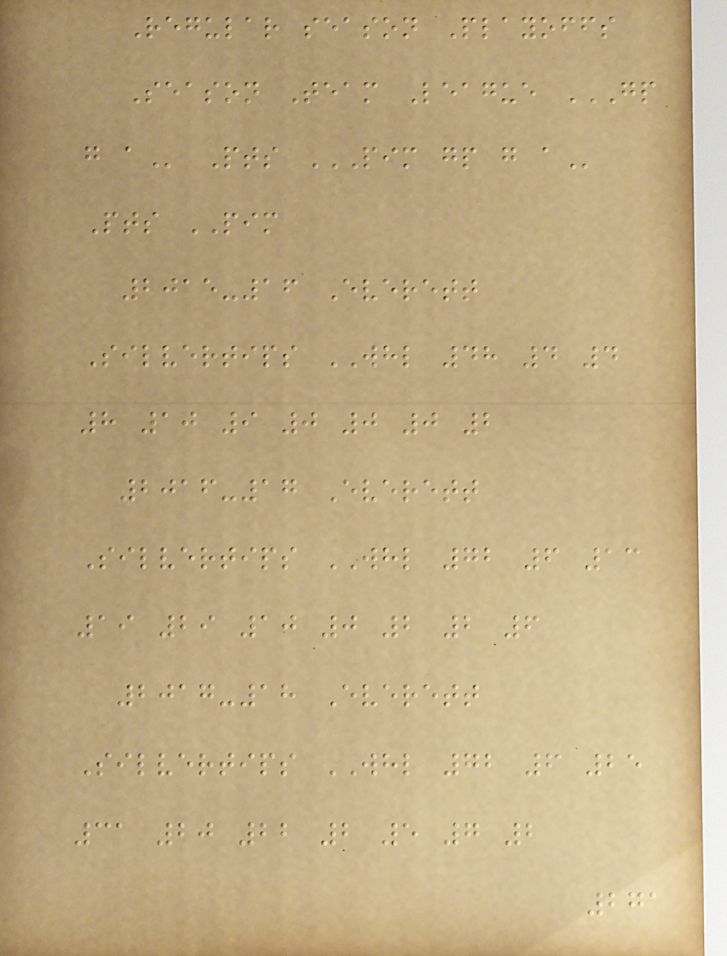Regular season Playoffs
Season Team League GP
G A Pts PIM GP G A
Pts PIM
2015-16 Everett
Silvertips WHL 48 4 4
8 10 9 0 0 0 2
2016-17 Everett
Silvertips WHL 72 6 13
19 29 10 0 2 2 6
2017-18 Everett
Silvertips WHL 72 6 25
31 20 22 2 5 7 2
271
